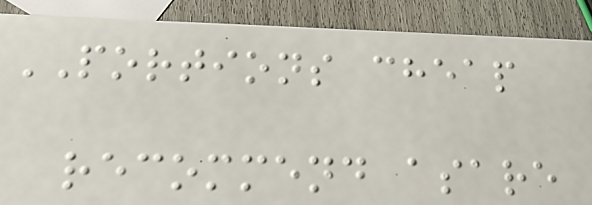PORTIONS cheap
recommend asare
